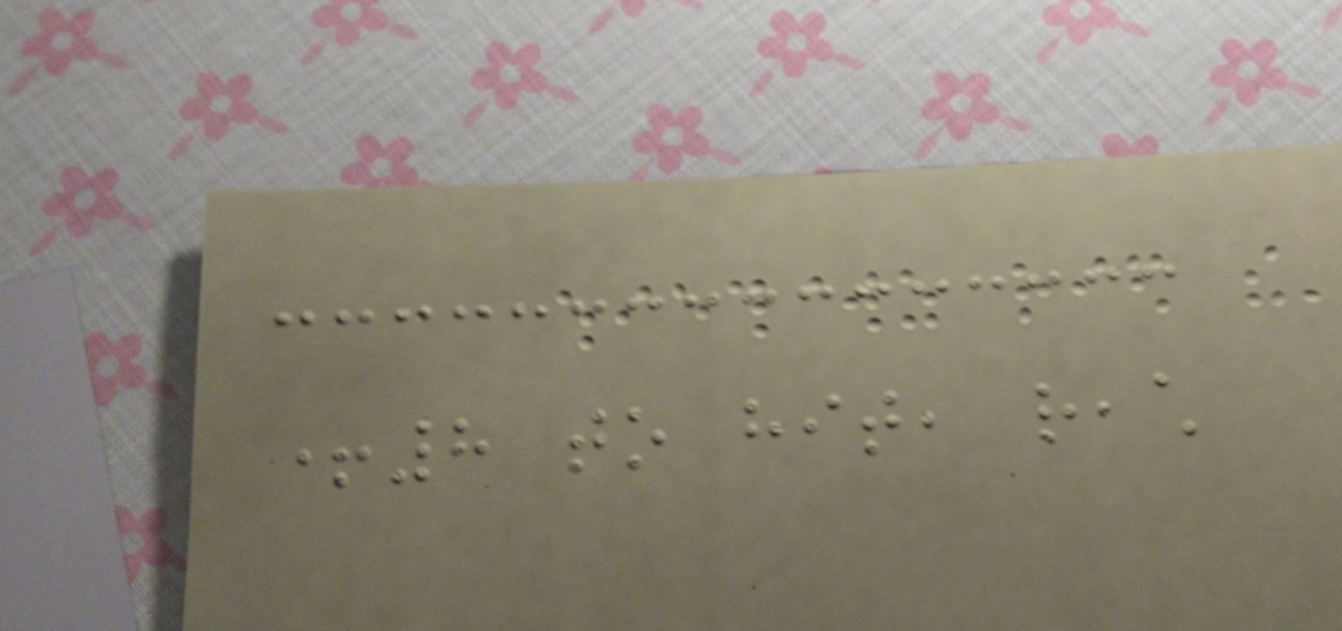+8 to hit, reach
